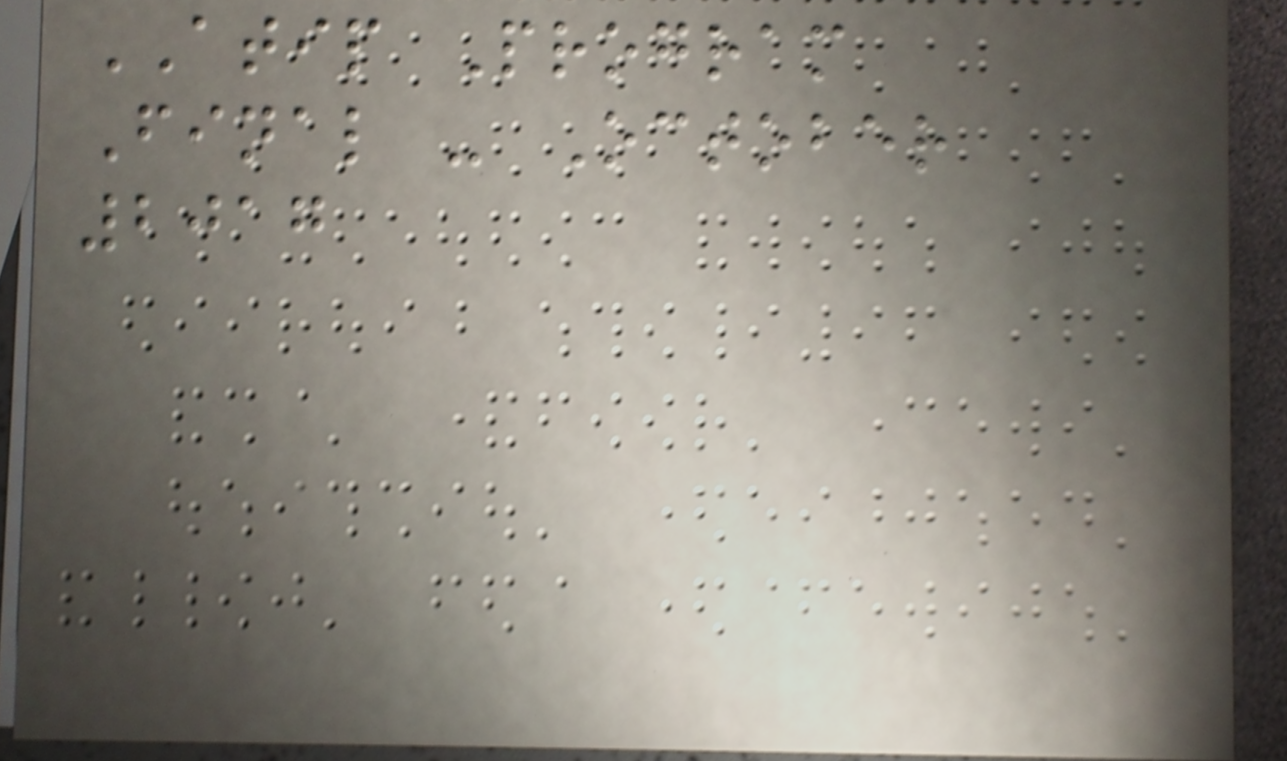ATIP Program
Final - October
2017
